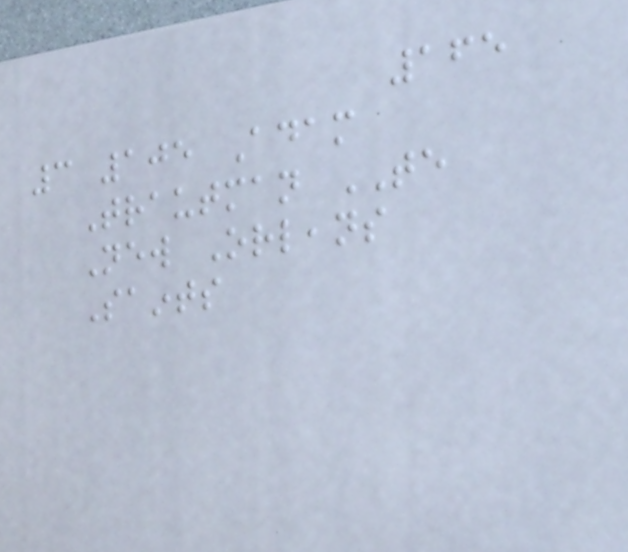165
3 105 Adam
Trautman TE
New Orleans
Saints
